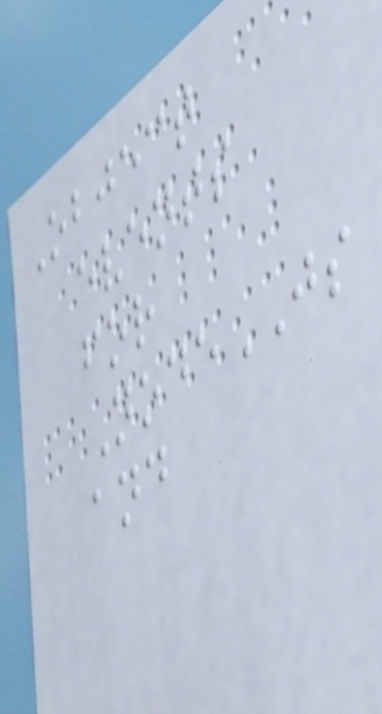Object
events
for
NodeJS
and
